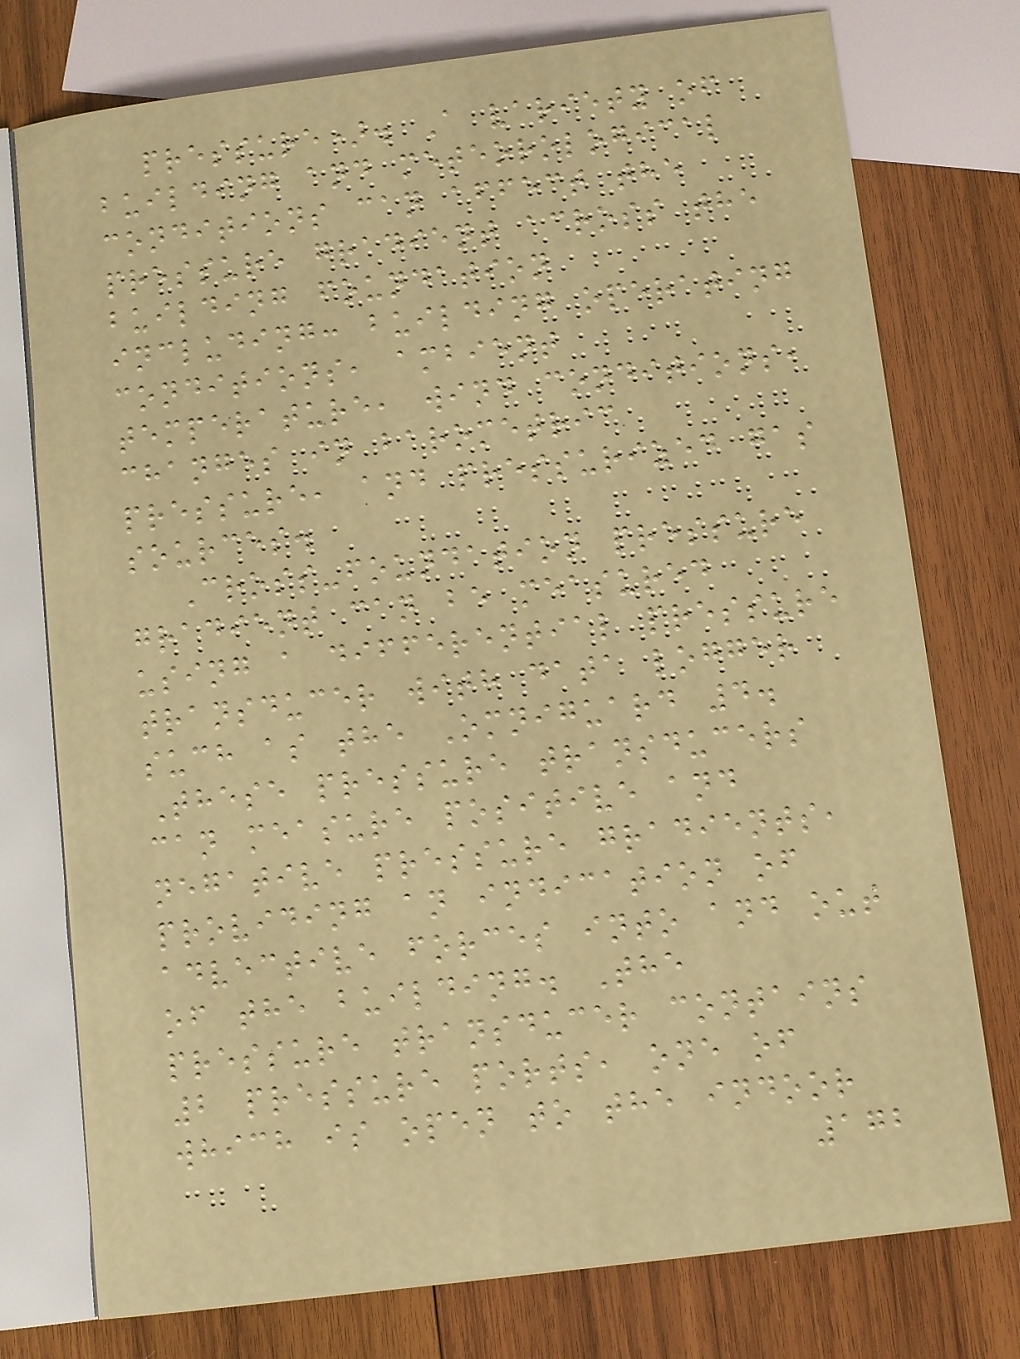pressure). A variety of
building and meteorological
conditions can affect the
pressure gradient across the
building foundation
including: building operating
conditions, ambient
temperature, wind conditions,
changes in barometric
pressure, and pressurized gas
sources.
Cross-foundation pressure
gradient can be measured
using a differential pressure
transducer with data logger
such as the Omniguard 4.
These pressure transducers
can measure positive and
negative pressure gradients,
providing an indication of
advective forces into and out
of the building. The
pressure transducer contains
2 pressure ports, one of
which is open to the indoor
172
